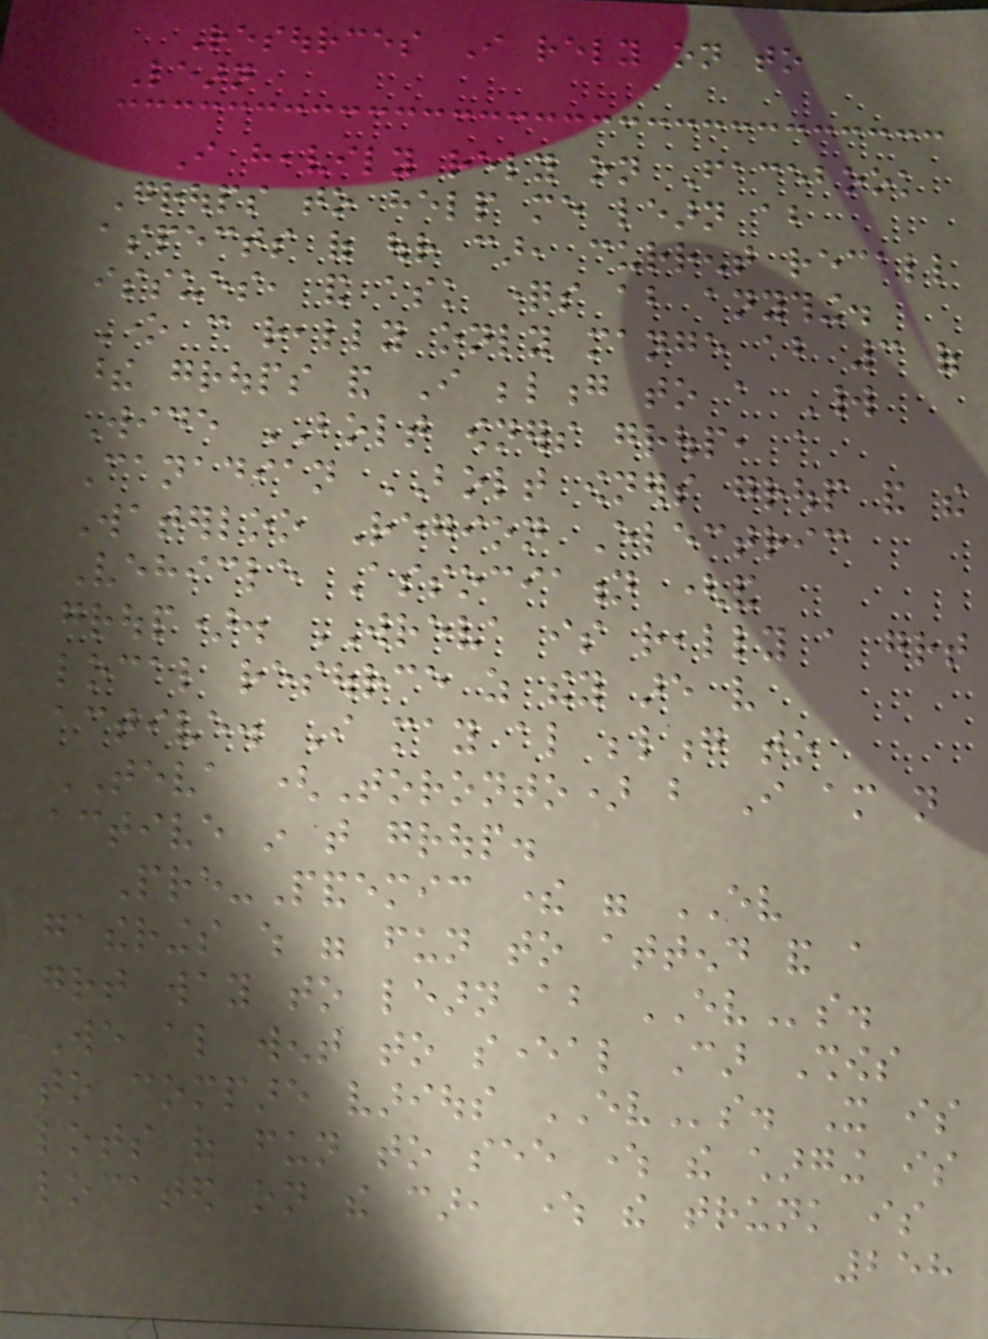Resources I rely on to
Learn
I heavily rely on Facebook
Groups to help me learn about
aspects of our car, current recall
issues, and ask questions about anything.
One can really only mange about 3 of
these groups and I belong to a World
Wide BOLT owners group, a
Canadian BOLT owners group and the
Waterloo Region Electric
Vehicle Association (and
group). WREVA is really a great
local resource as they are very
active. I may also belong to
TEVA (Toronto) but I am not
active in that group.
Pre-Pandemic there were EV
gatherings which were fun to attend and a
great way to learn about EVs.
We also went to several Car Shows
to compare various EVs. It is
lots of fun to see where the charging is
located on the car, where the trunk is
258
